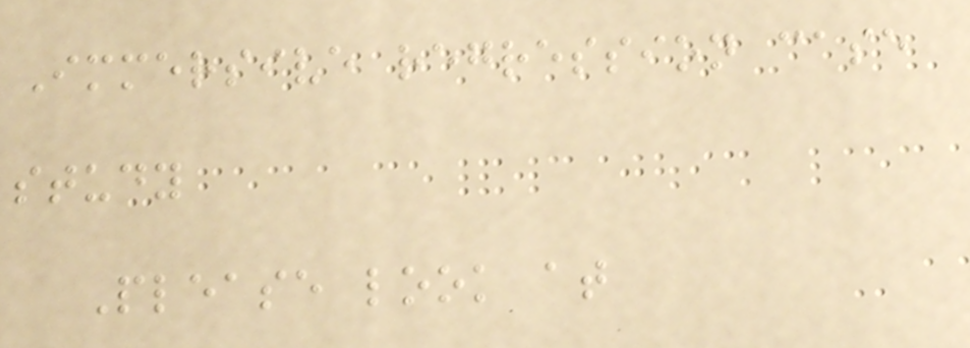Immersive regression case
study
Please look at
